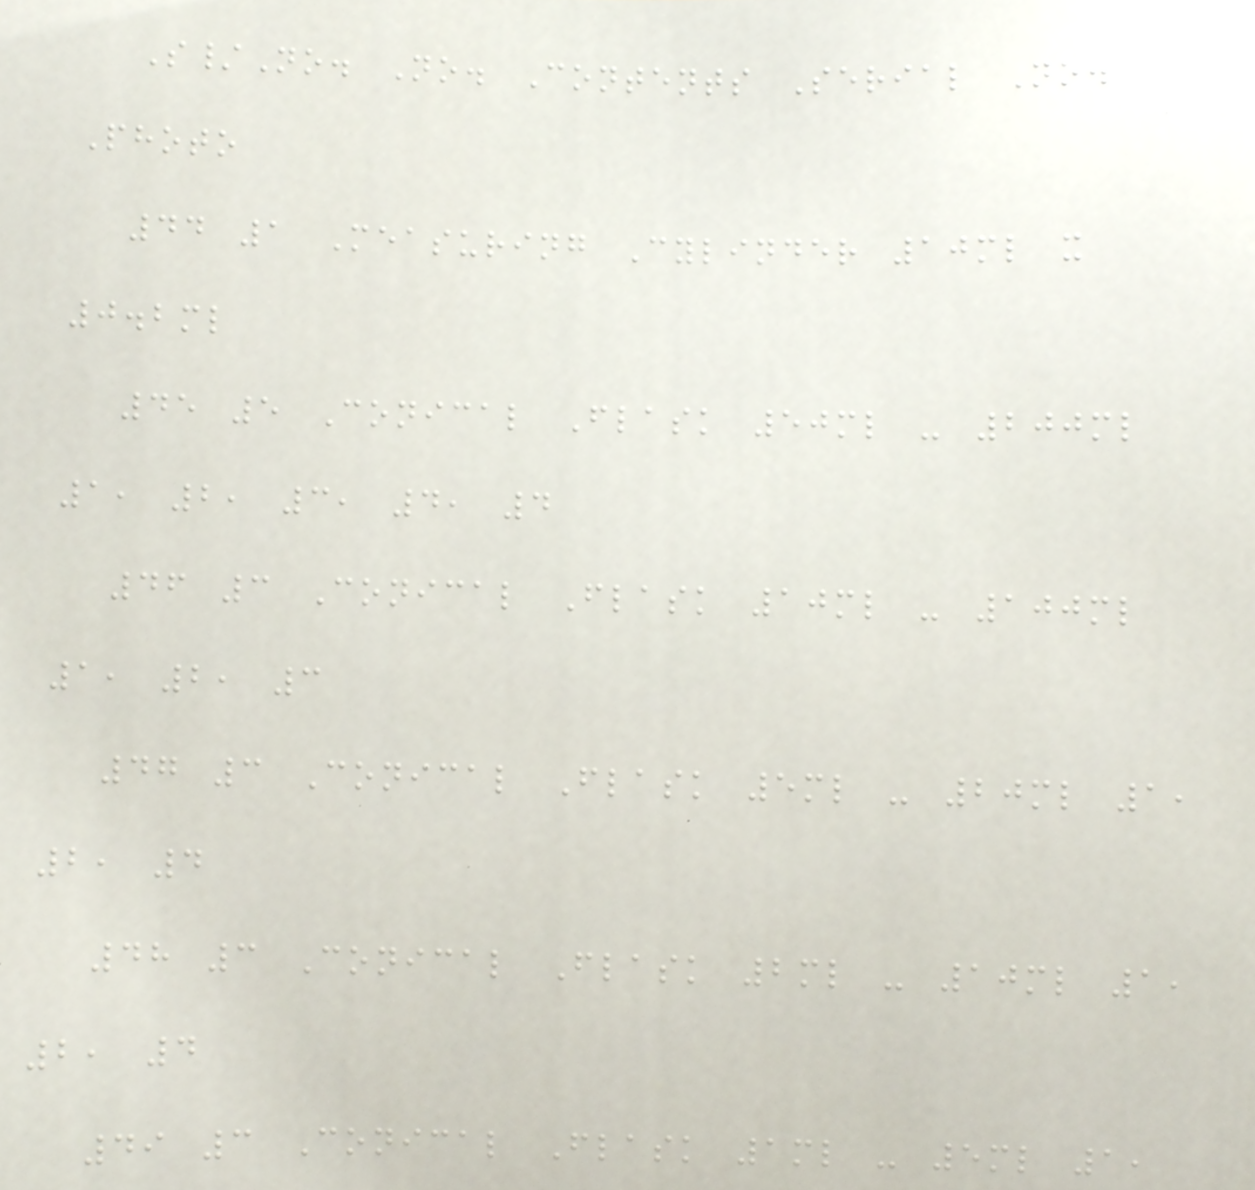S/No. No. Contents Serial No.
Photo
44 1 Measuring Cylinder 10ml x
0.2ml
45 5 Conical Flask 50ml - 200ml
1, 2, 3, 4, 4
46 3 Conical Flask 10ml - 100ml
1, 2, 3
47 3 Conical Flask 5ml - 20ml 1,
2, 4
48 3 Conical Flask 2ml - 10ml 1,
2, 4
49 3 Conical Flask 1ml - 5ml 1,
